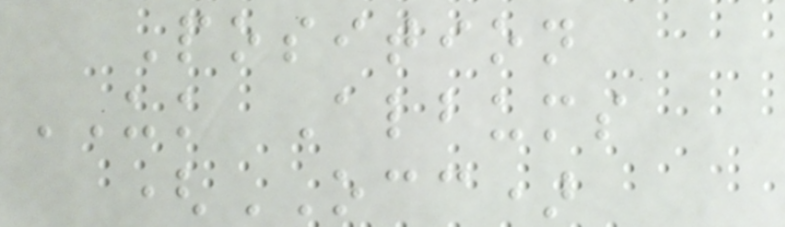Position
UK Albums
(OCC)
